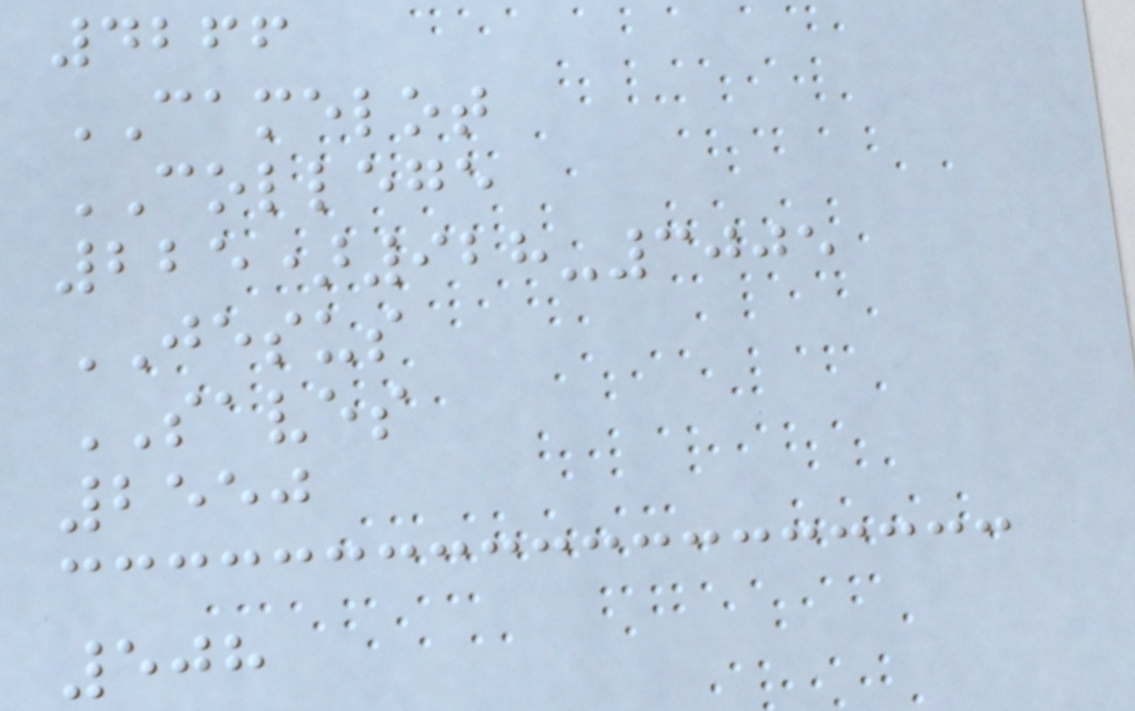4266
CAMELOT
COLLEGE
225)928-3005
JESUS
SAVES
2550
508
